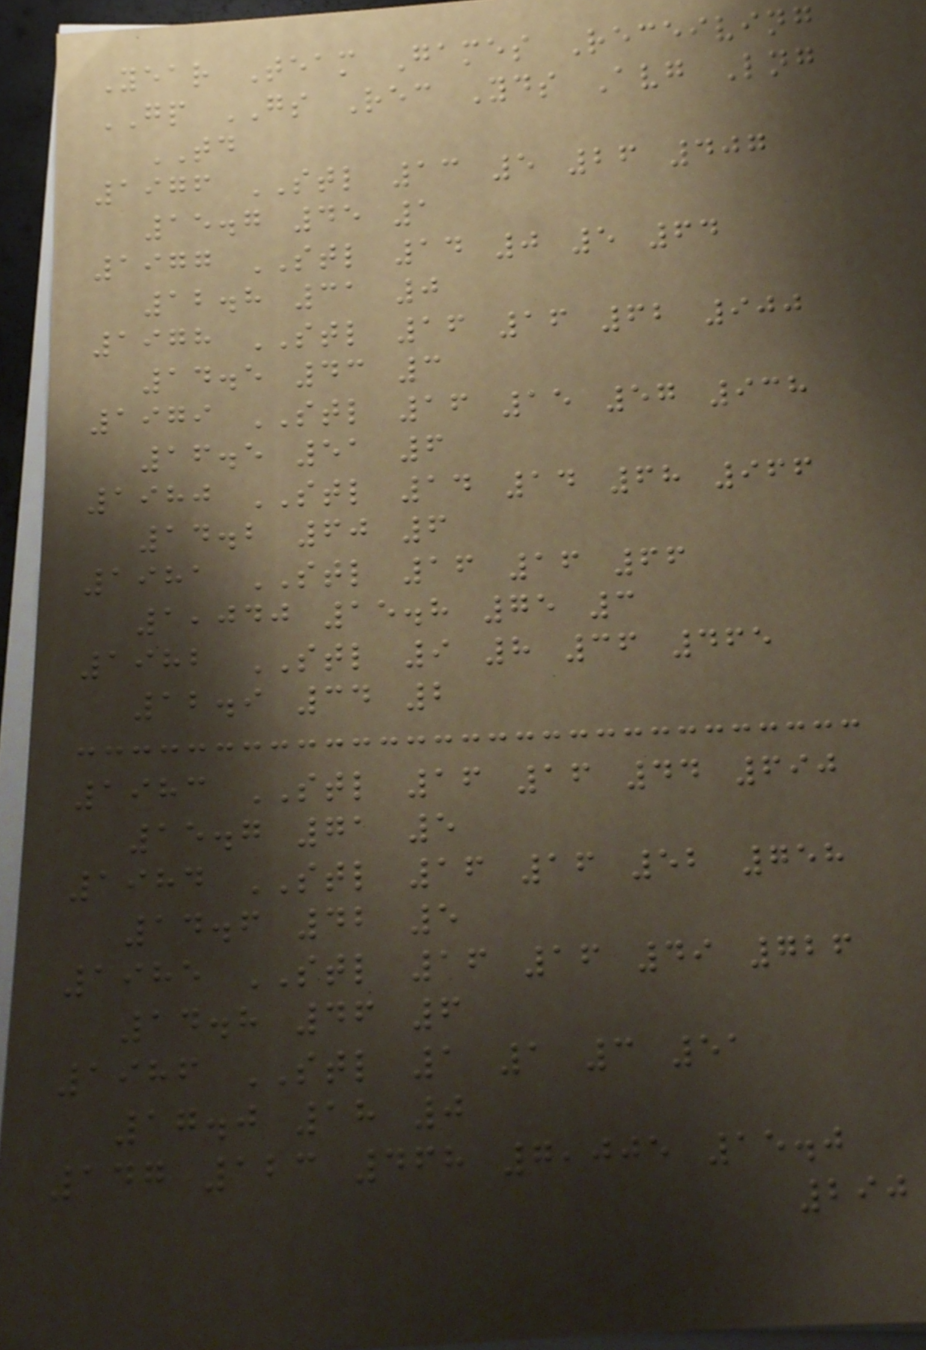Year Team Games Receiving
GP GS Rec Yds Avg Lng
TD
1976 STL 13 5 26 407
15.7 45 1
1977 STL 14 0 5 64
12.8 31 0
1978 STL 16 16 62 900
14.5 43 3
1979 STL 16 15 57 938
16.5 51 6
1980 STL 14 14 68 966
14.2 60 6
1981 STL 16 16 66
1,040 15.8 75 3
1982 STL 9 8 36 465
12.9 34 2
1983 STL 16 16 44 690
15.7 71 5
1984 STL 16 16 52 758
14.6 42 5
1985 STL 16 16 49 726
14.8 46 6
1986 STL 1 1 3 51
17.0 18 0
147 123 468 7,005 15.0
290
